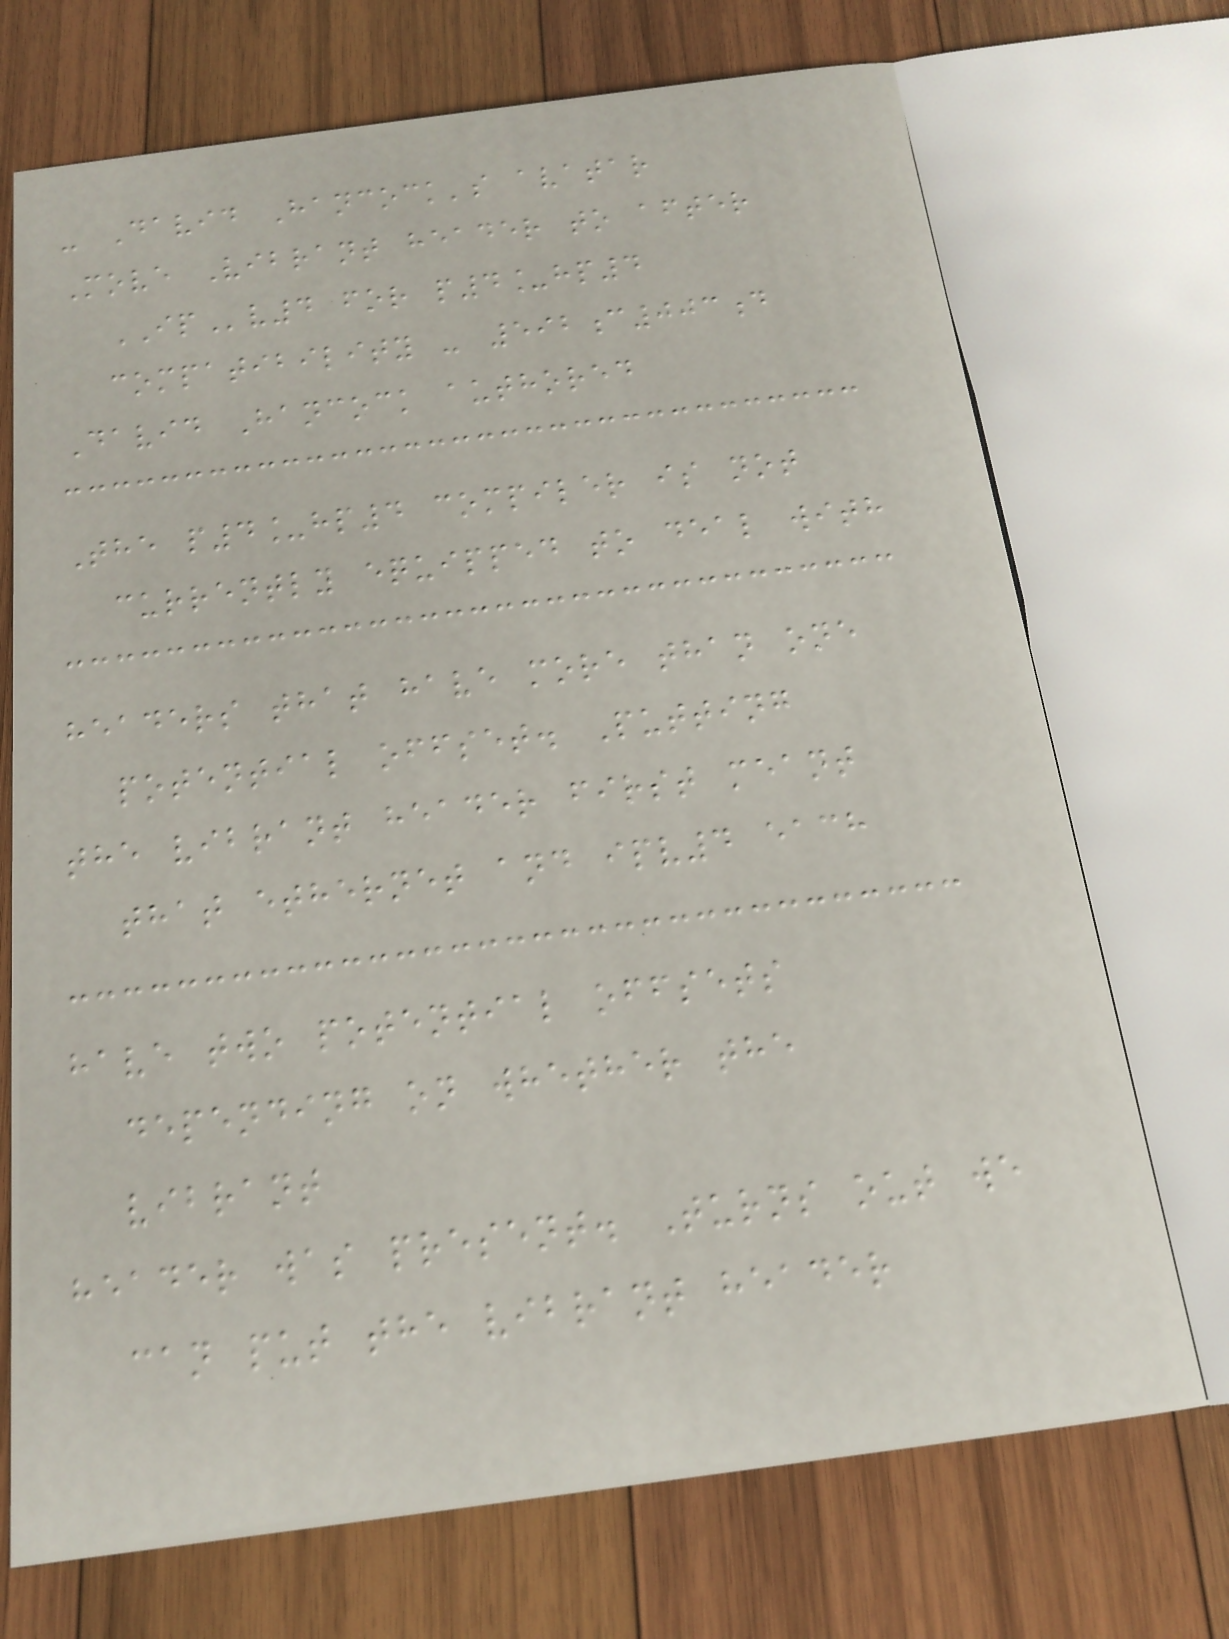- David Hancock's avatar
Move Vibrant header to after
IPv4 for p4_hp4
compatibility - 592c003d
David Hancock authored
The p4_hp4 compiler is not
currently equipped to deal with
headers that have more than one
potential offset. Putting
the vibrant header first meant
that ethernet and ipv4 each
have two potential offsets
depending on whether the
vibrant
header was present. Turns out we
can put the vibrant header
